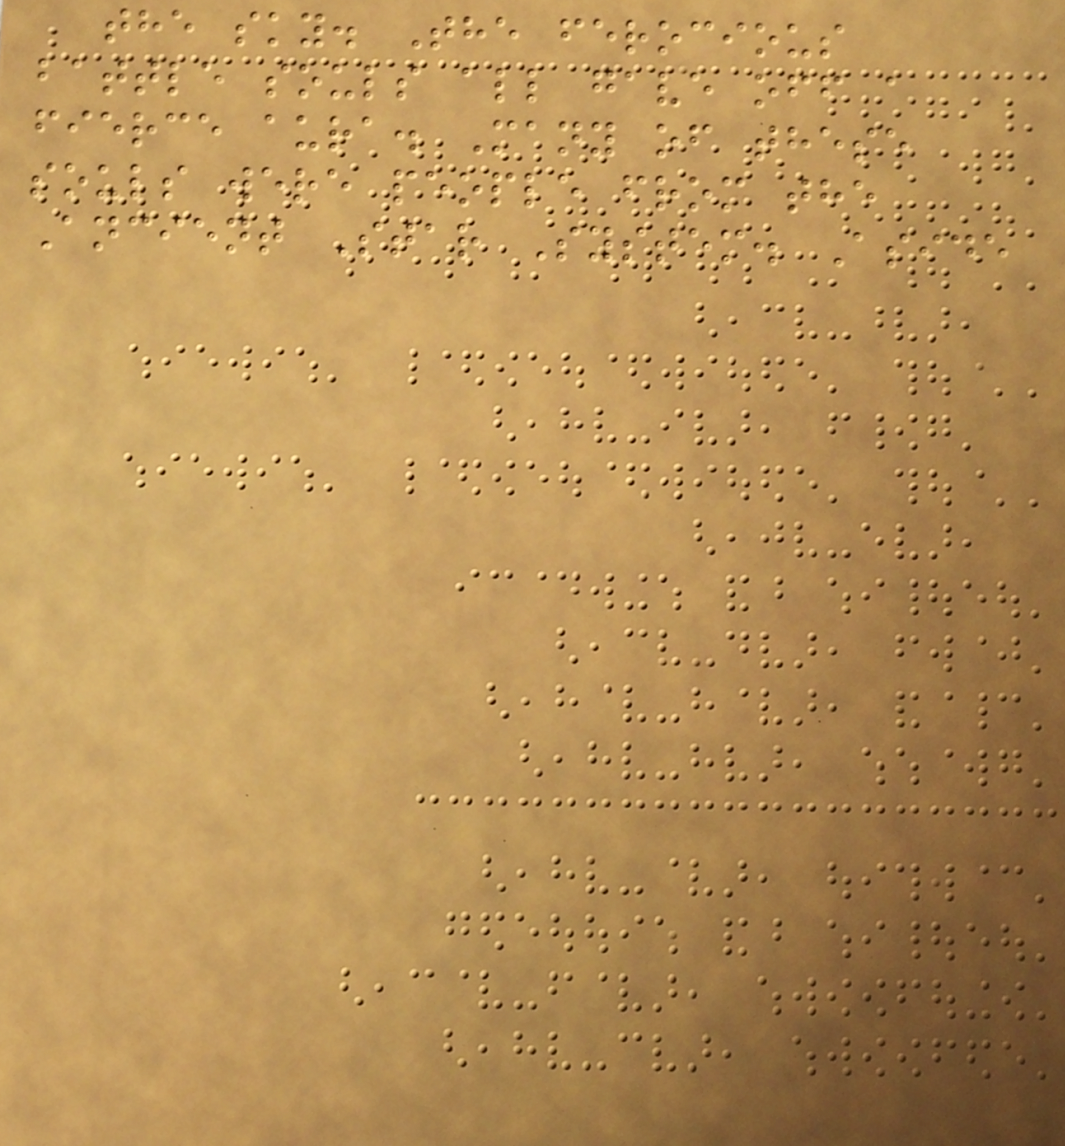the sky. The ferocious
battle souls all gave off a
fierce aura. Many of these
souls were people from the
Ancient Star System. Aside
